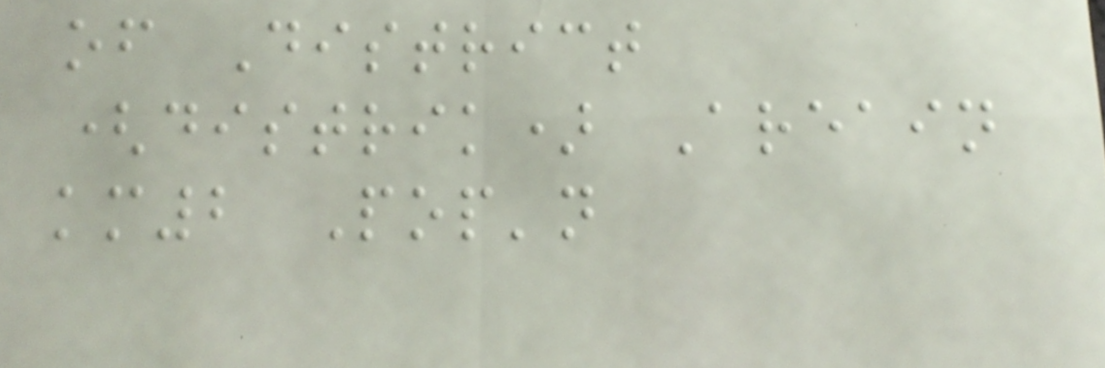of District
(distrik) Areain
km2 Pop'n
